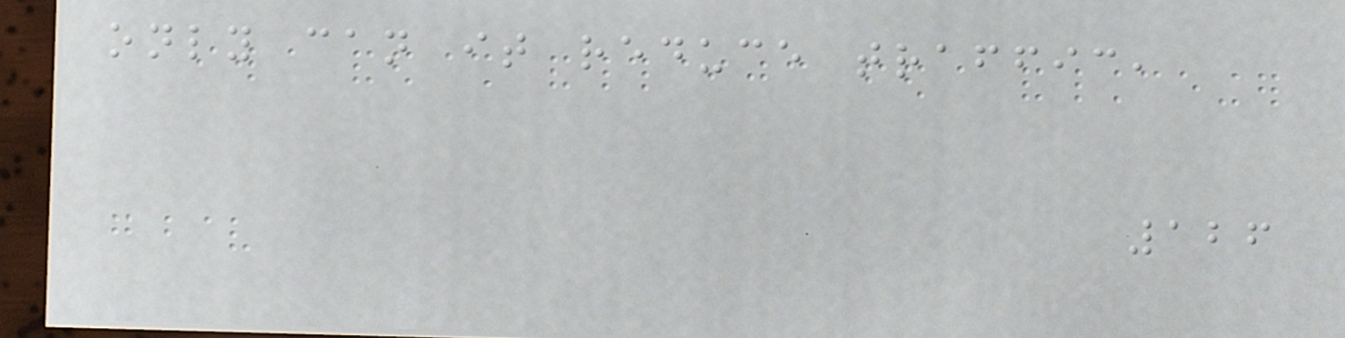only can it reduce traffic,
126
